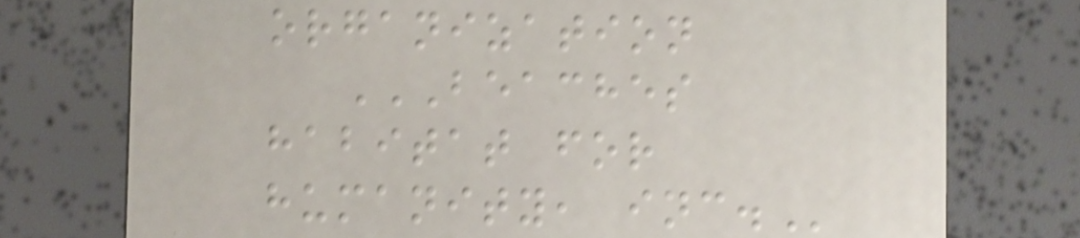organization
BEACHES
HABITAT FOR
HUMANITY, INC.
